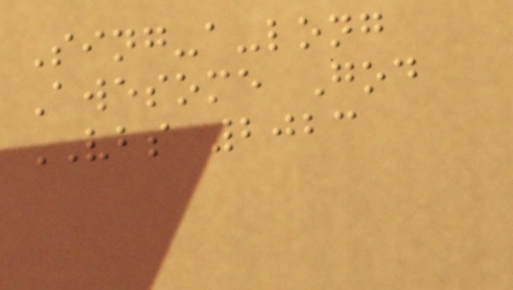Sing-a-long
Awesome God
VBS 2023
